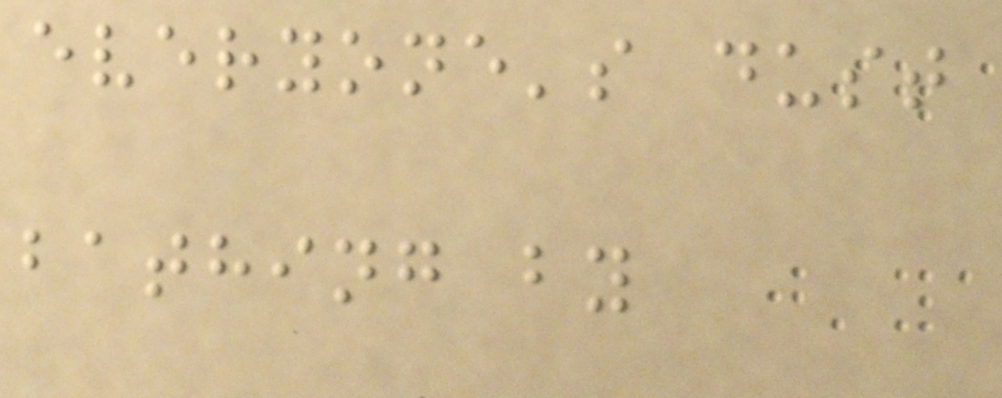everyone's dust
bathing by
